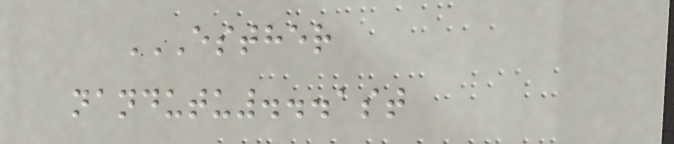ESTHER
NANDUTU...1ST
